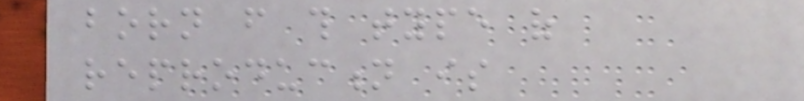born from this type of
reproduction is
